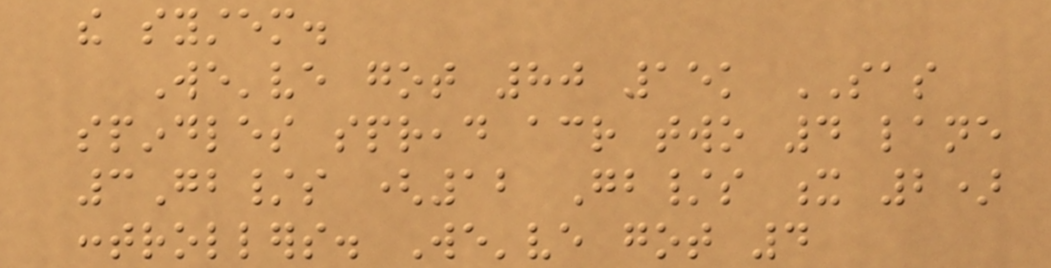the system.
We've got 80 15k SAS
spindles spread across two 4 lane
3Gb/s (12 Gb/s x 2)
controllers. We've got 4
